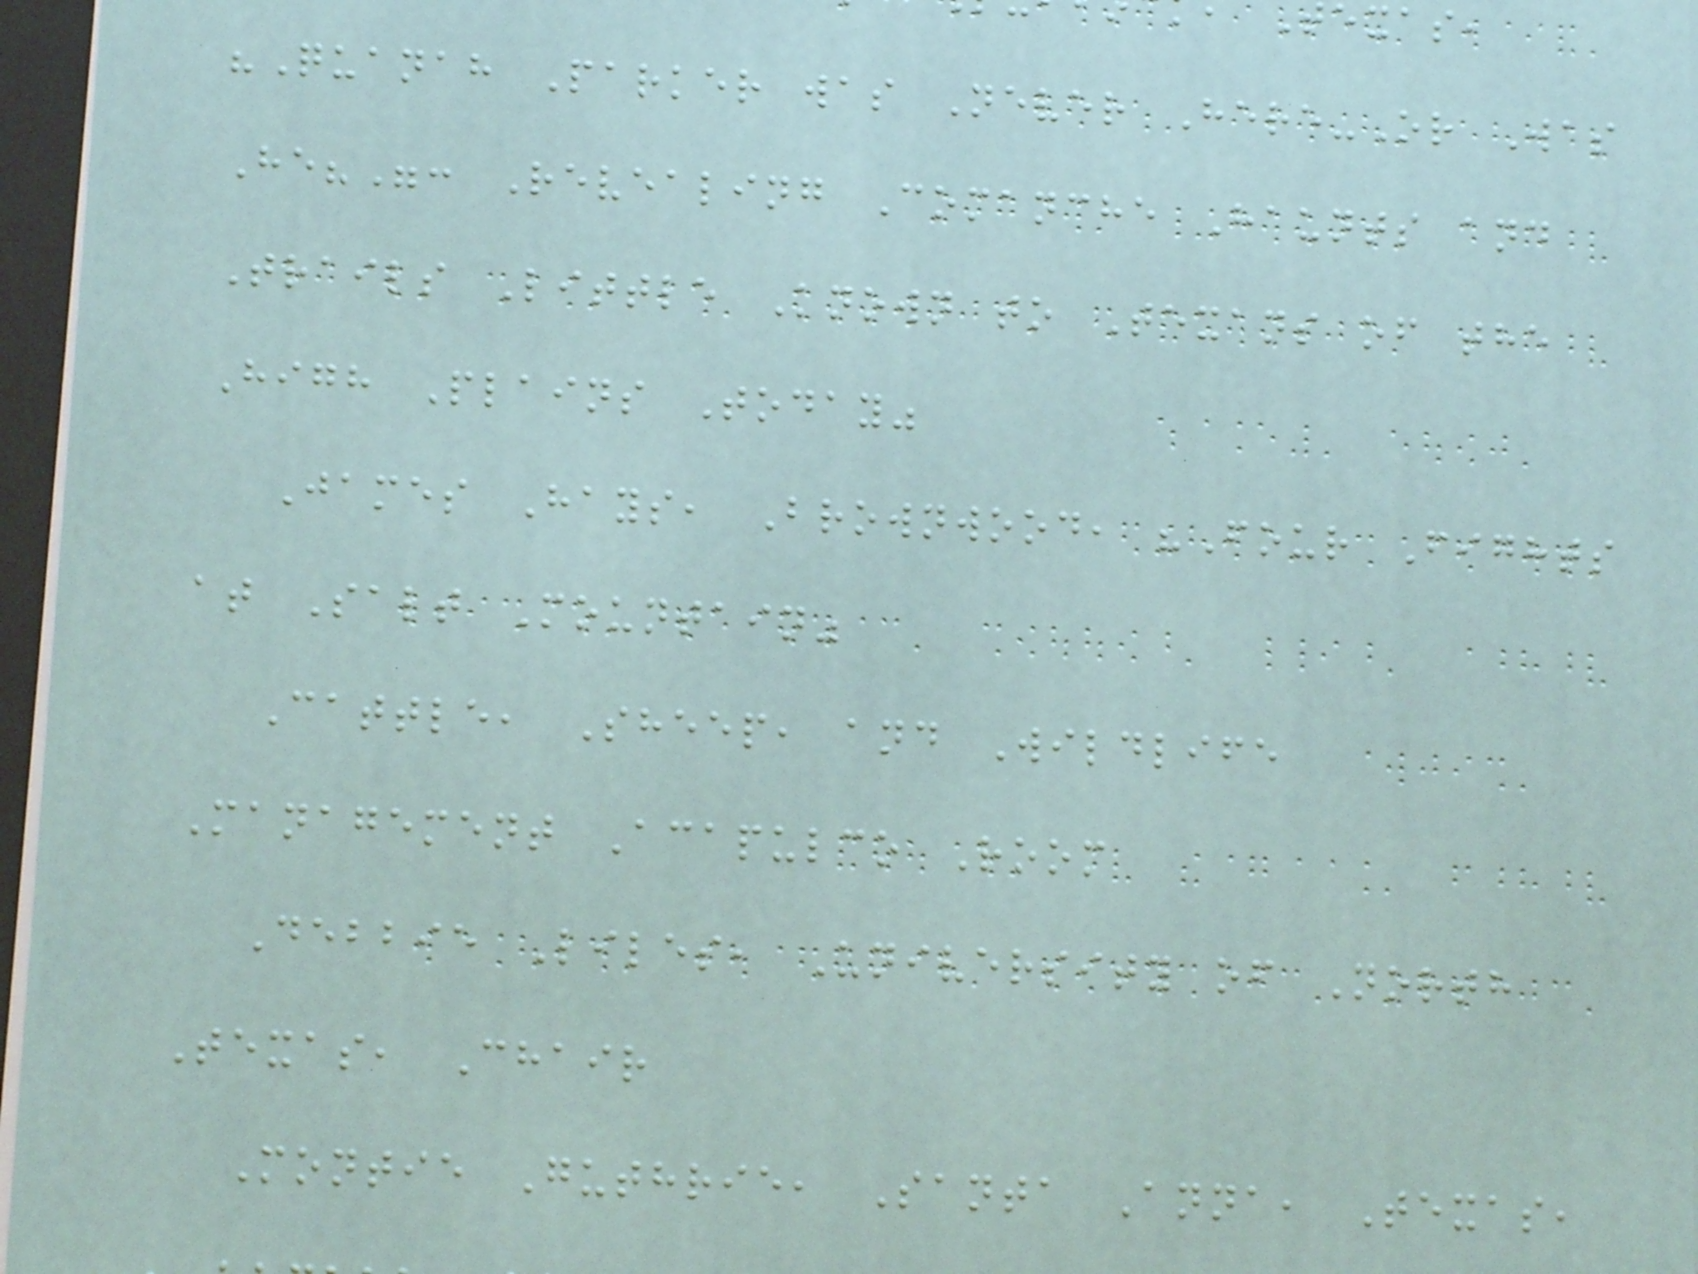"Quanah Parker was Never Here-Or Was
He?": Revealing Comanche Haunts and
Trails Little Known to Texans of the
High Plains Today"
James Hays, Brownwood, "Four Fights
at Salt Mountain"
Cattle, Sheep, and Wildlife
Management Acapulco Room
Debbie Liles, University of North
Texas, Chair
Montie Guthrie, Santa Anna, Texas,
